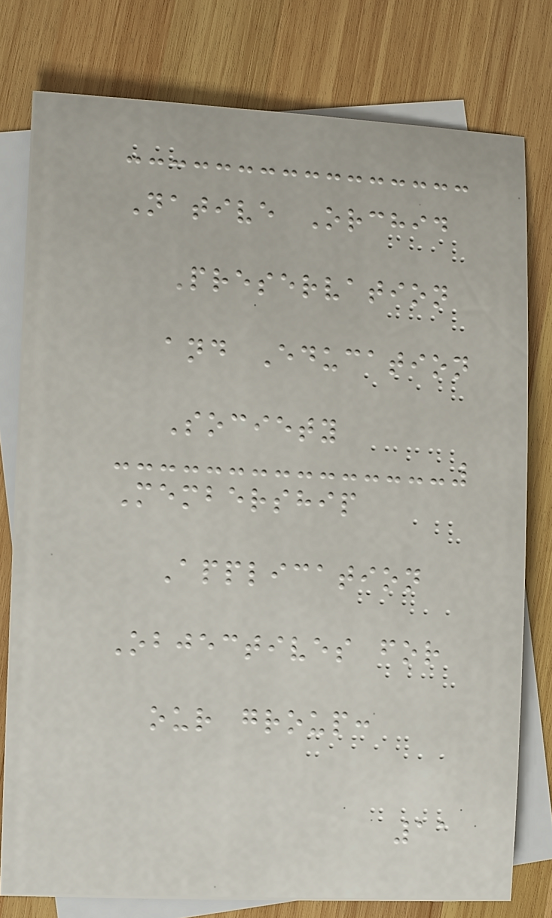Native Orchid
Preservation
and Education
Society
Membership
Application
Objectives for
our group:
11
